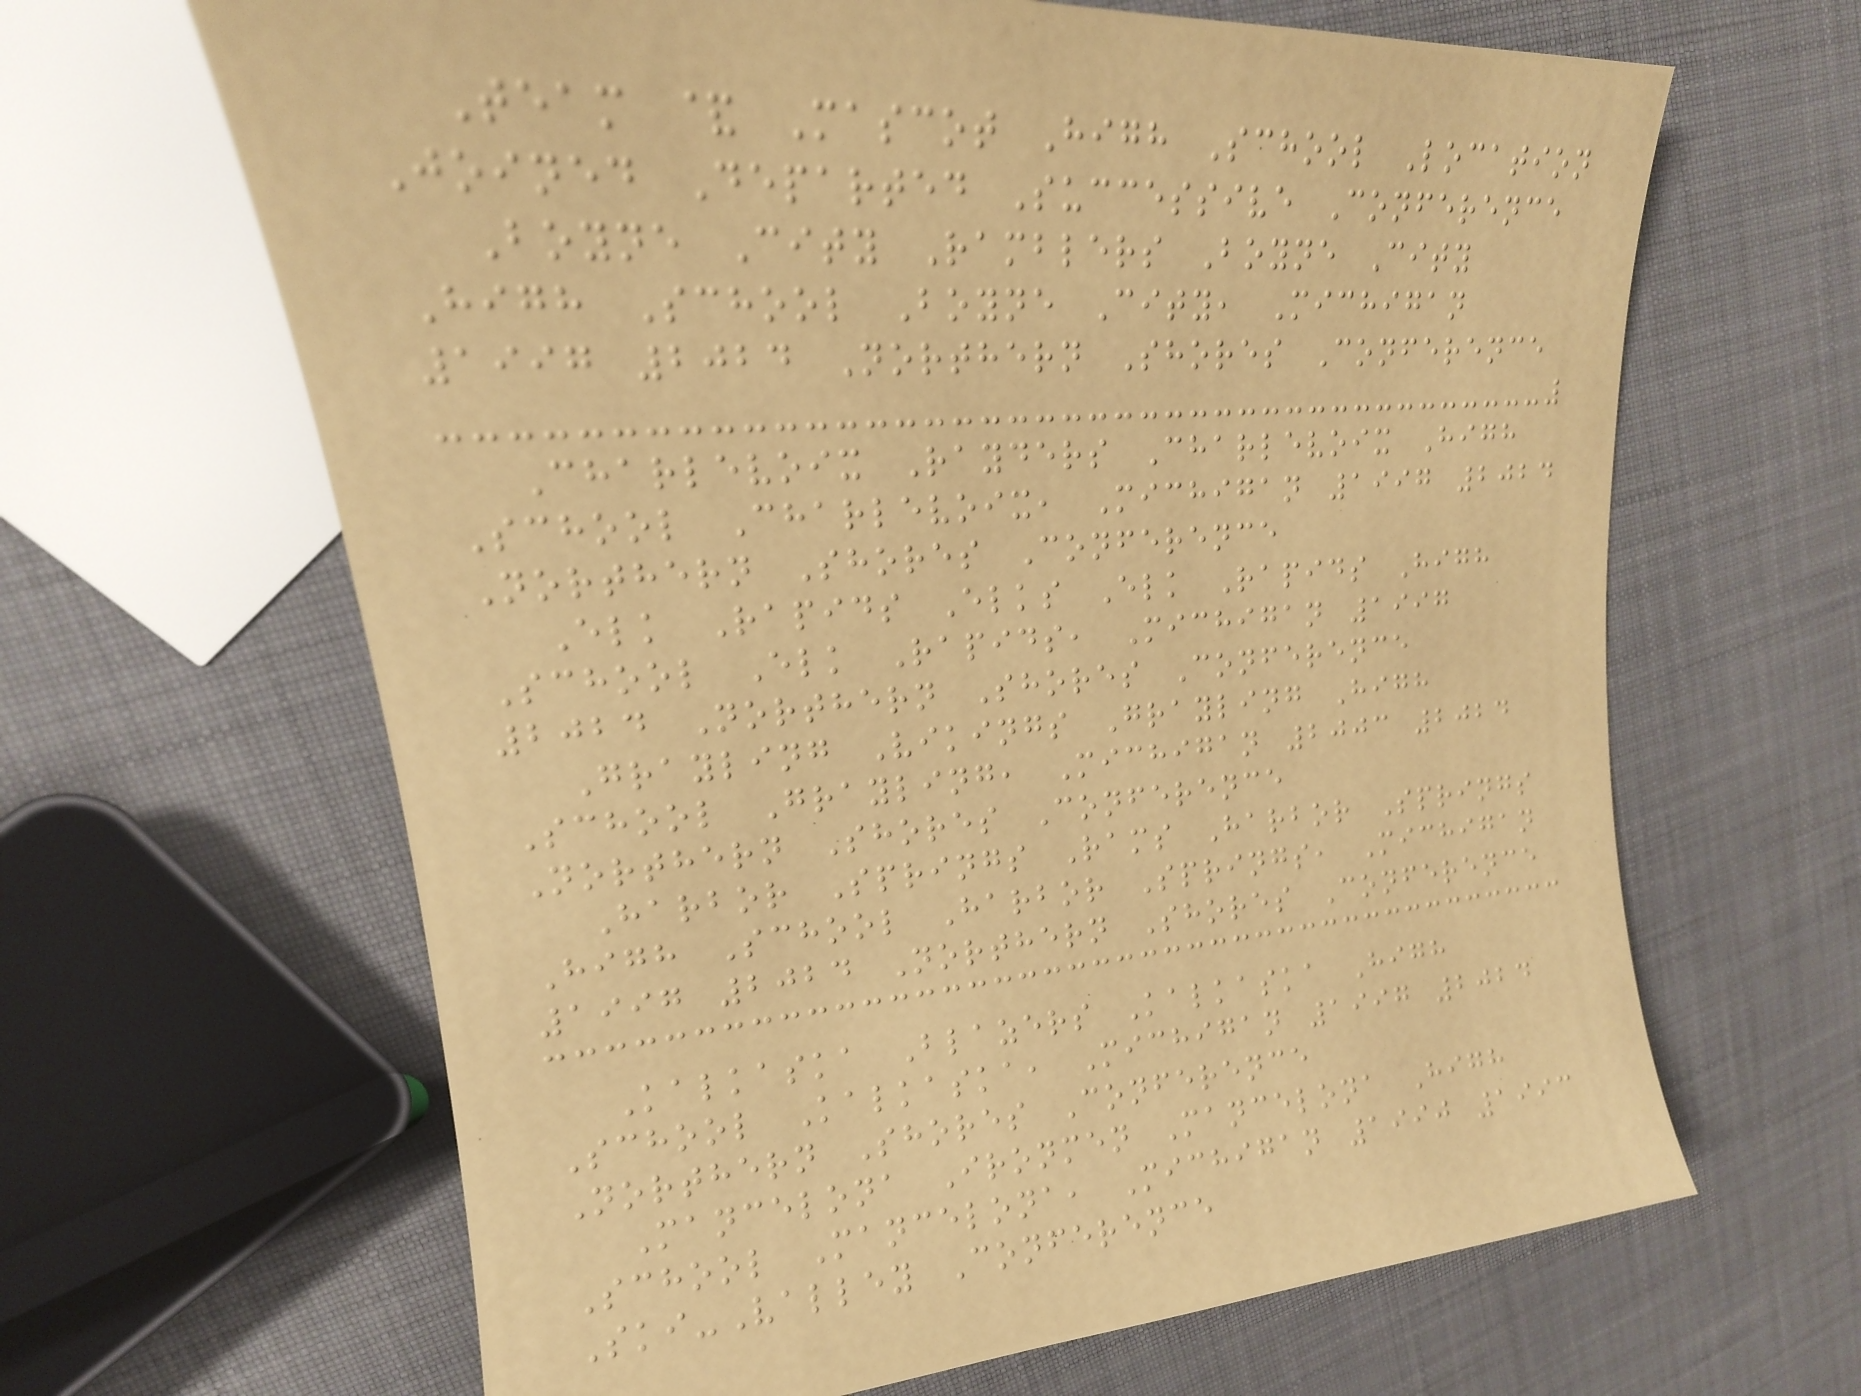Team & Mascot High School Location
Joined Departed Successive Conference
Boyne City Ramblers Boyne City
High School Boyne City, Michigan
1997 2024 Northern Shores Conference
Charlevoix Rayders Charlevoix High
School Charlevoix, Michigan 1997 2024
Northern Shores Conference
Elk Rapids Elks Elk Rapids High
School Elk Rapids, Michigan 1997
2024 Northern Shores Conference
Grayling Vikings Grayling High
School Grayling, Michigan 2003 2024
Northern Shores Conference
Harbor Springs Rams Harbor Springs
High School Harbor Springs, Michigan
1997 2024 Northern Shores Conference
Kalkaska Blazers Kalkaska High
School Kalkaska, Michigan 1997 2024
Northern Shores Conference
Mancelona Ironmen Mancelona High
School Mancelona, Michigan 1990 1993
Ski-Valley Conference
